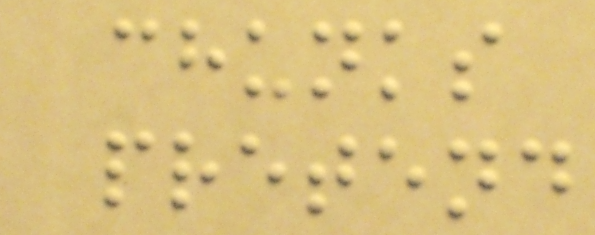chunks
pretend
